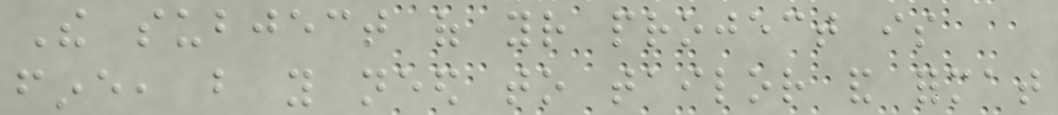The subject of your project is
fine, but you need to tailor and format
